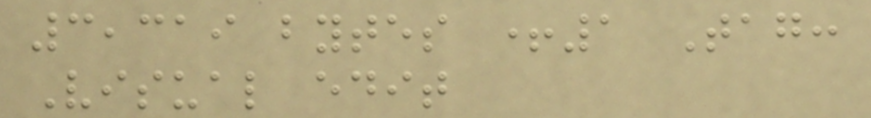3,319 bytes +1 Tag:
Visual edit
